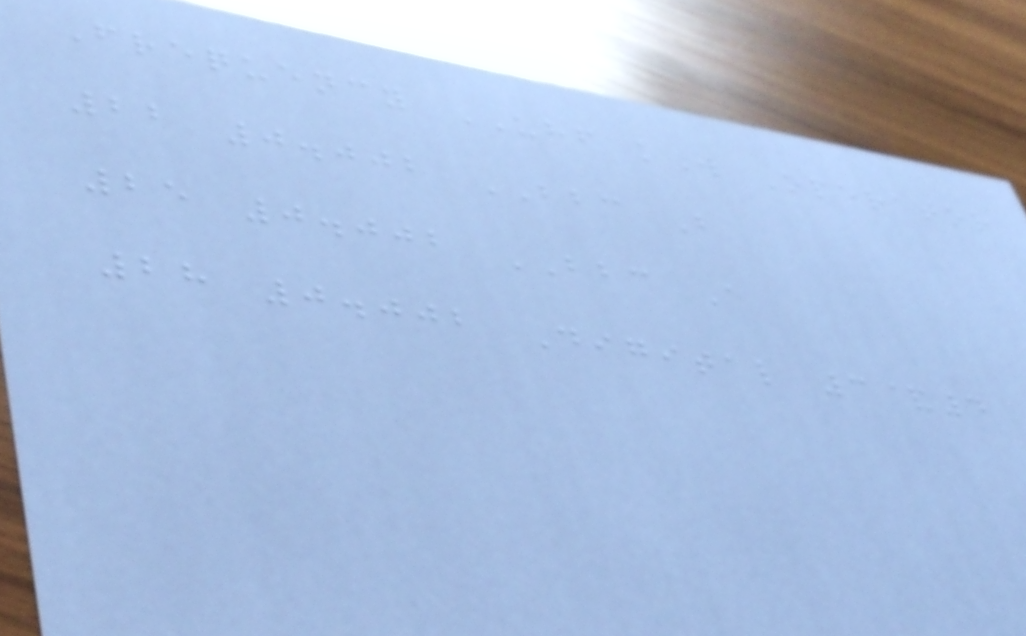Frequency UHF kW Operator
22 0.002 BBC B
25 0.002 BBC A
28 0.002 Digital 3&4
